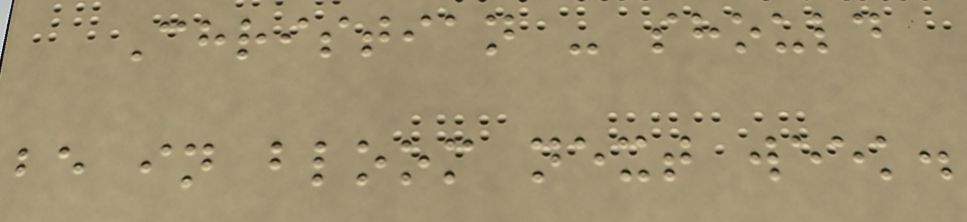Christian - should
be in bloom next week.
